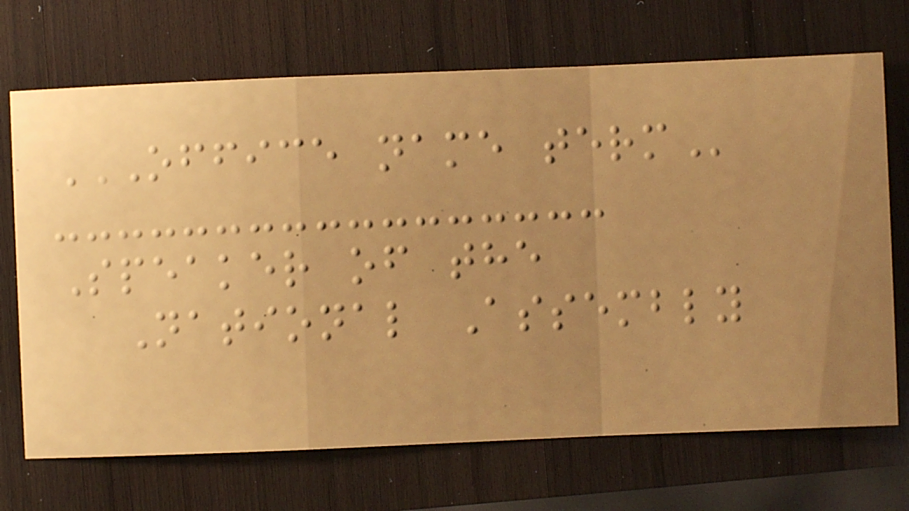OFFICE NAME TERM
Speaker of the
National Assembly
